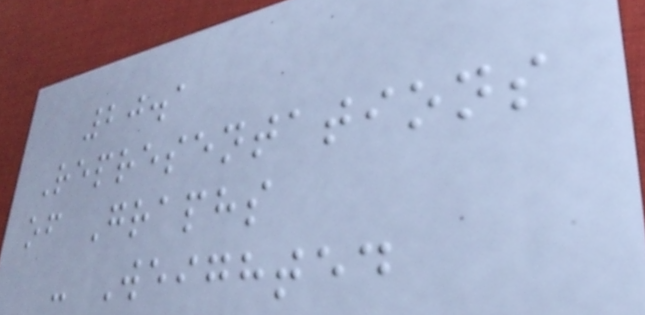20.1
Representations
of Graphs
- Weighted
